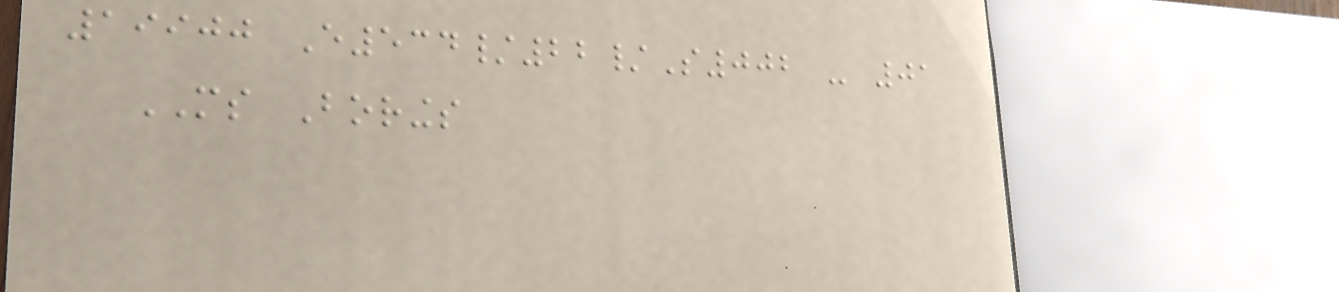19900 E534/22/S002 - 01
MS Borings
